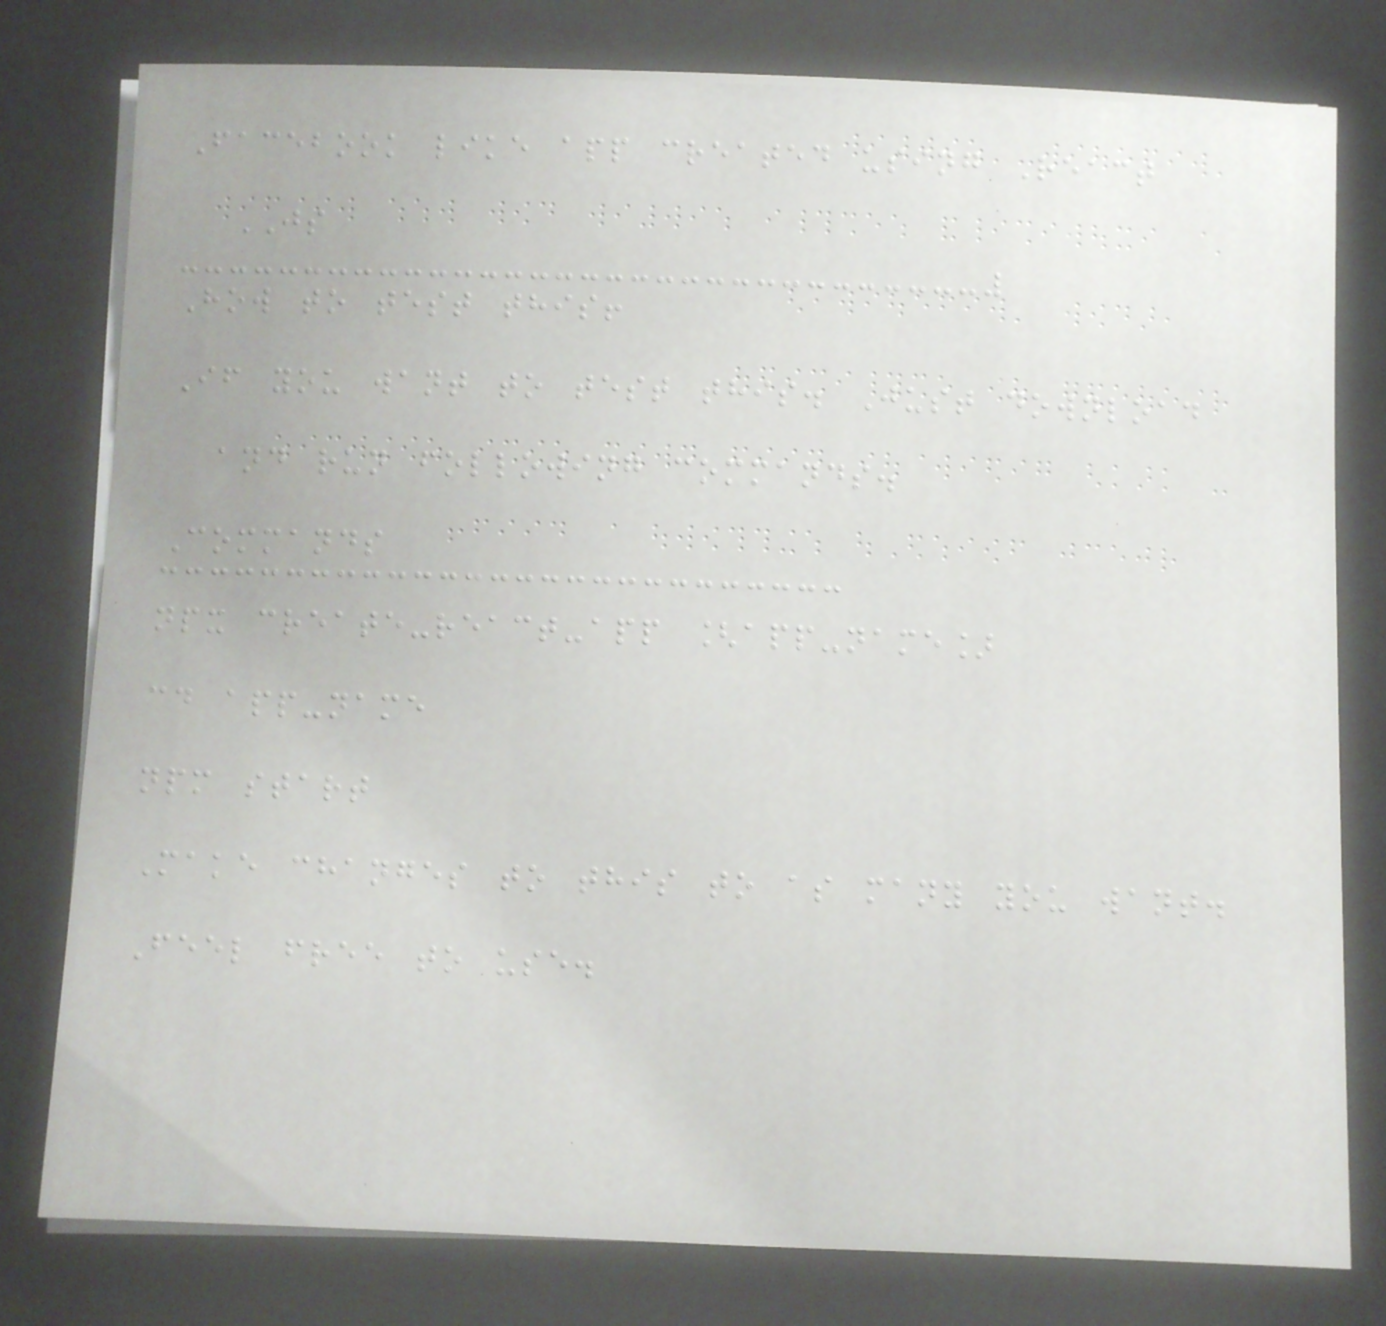Facebook like app created using React
JS
How to test this!
If you want to test this. Just download
and run following commands.
Commands
npx create-react-app [app-name]
cd app-name
npm start
Make changes to this to as many you want.
Feel free to use.
